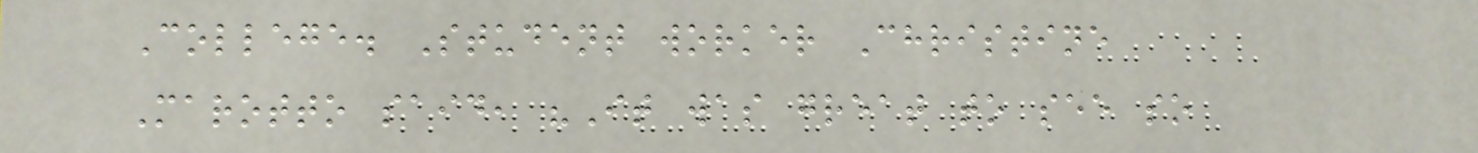College. Student worker Christine
Marotto said, "It was great to see so
